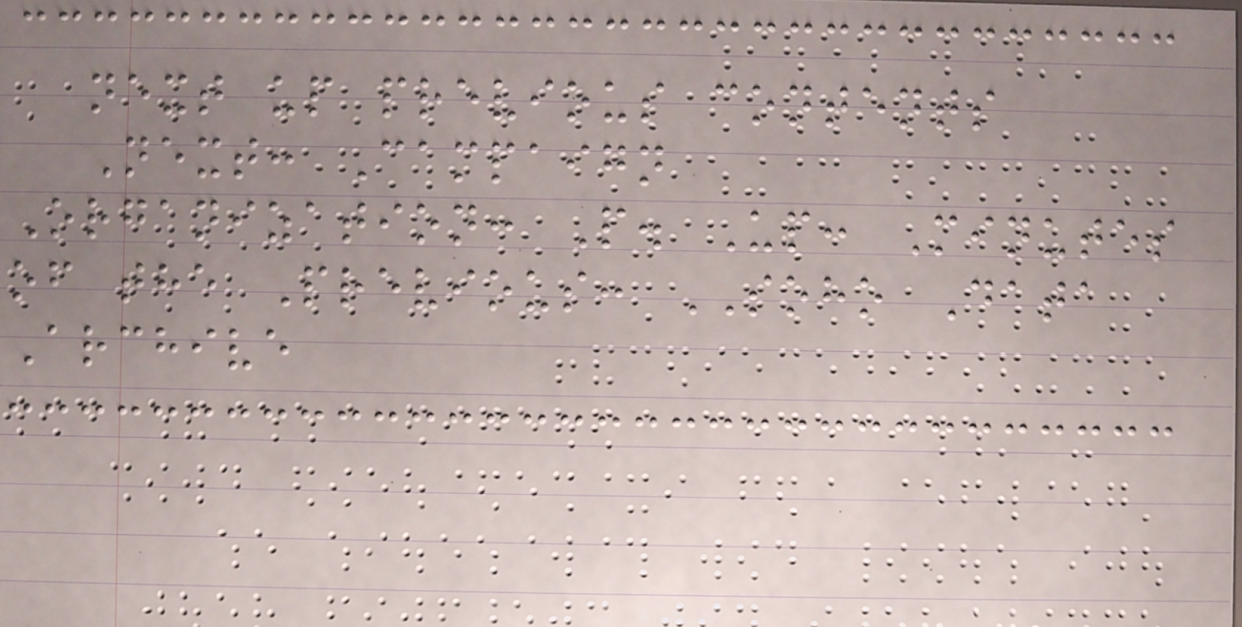next up previous contents
Next: Campaign
Organization: P. Up: Minutes
of the Previous: SOHO Data
Archive
